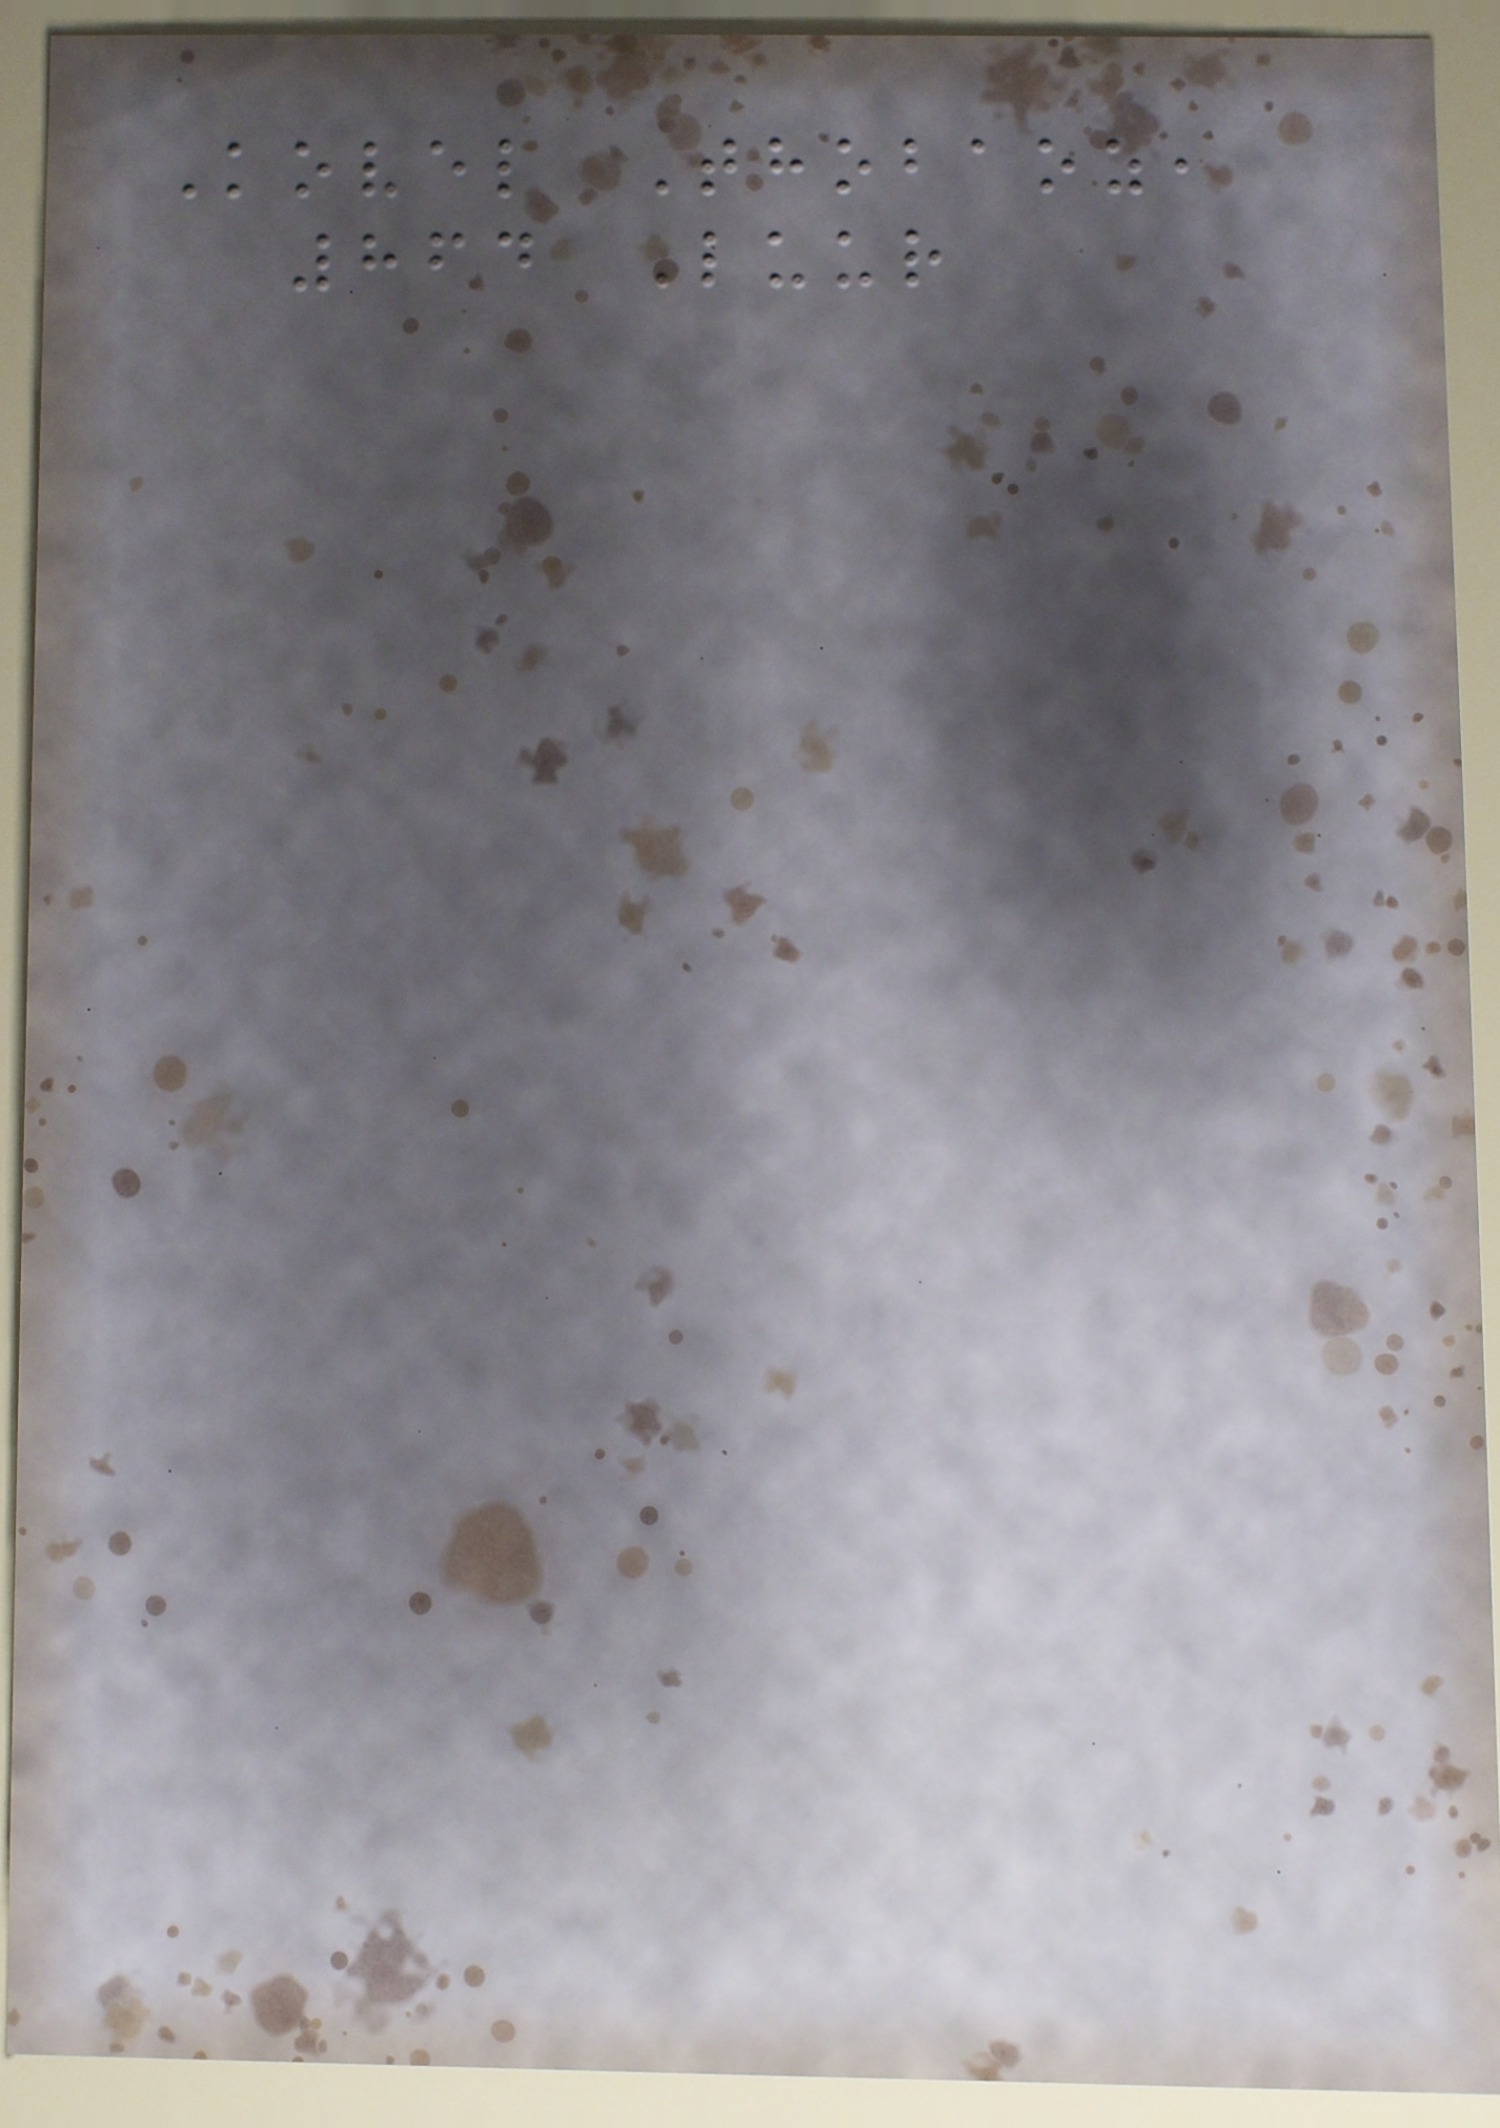Kovel Thobaoz,
864 Luur
